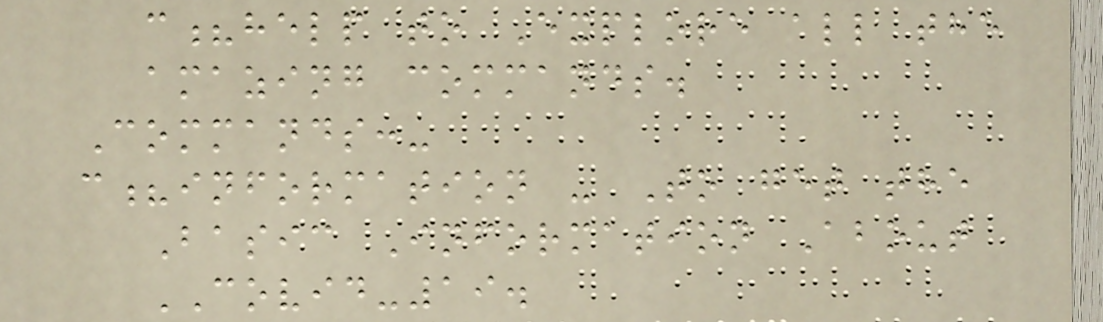c?help to Explore all the
amazing commands.
Commands:-
c?information - To get the
Basic Information About
COVID-19.
